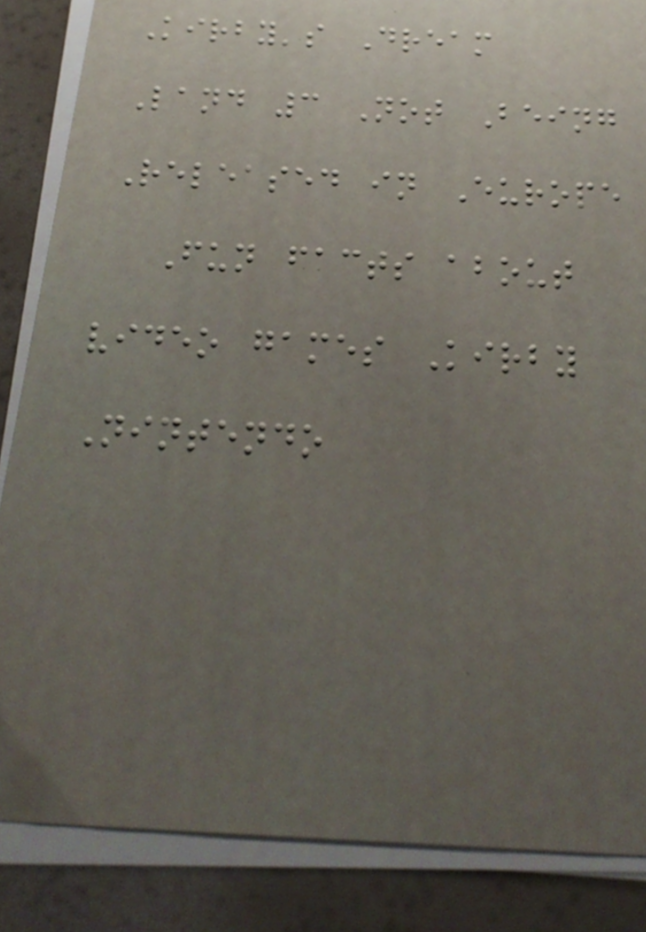Kirby's Dream
Land 3 Not Being
Released in Europe
Fun facts about
video games Kirby
Nintendo
